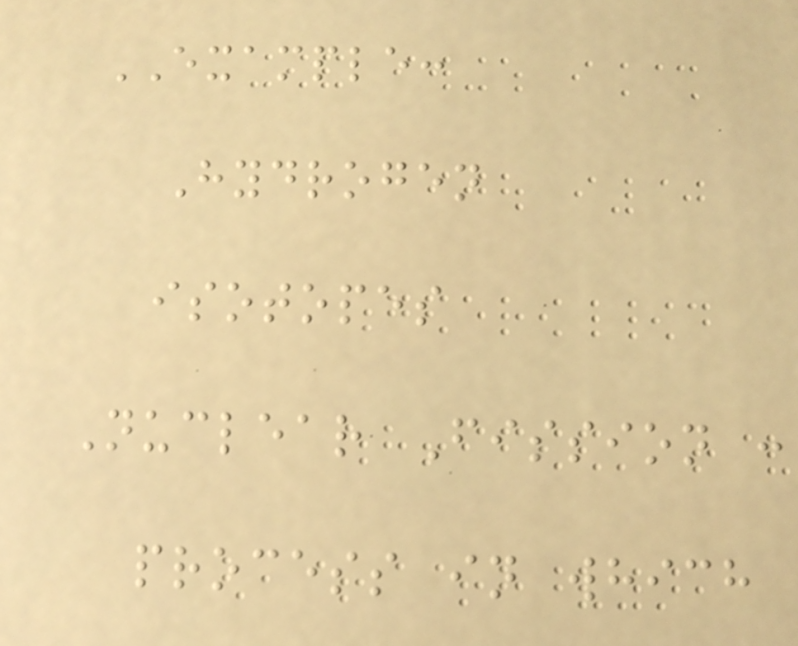EXAMPLE:
Hydrogen
isotopes
Nuclear Fission :
process in which
